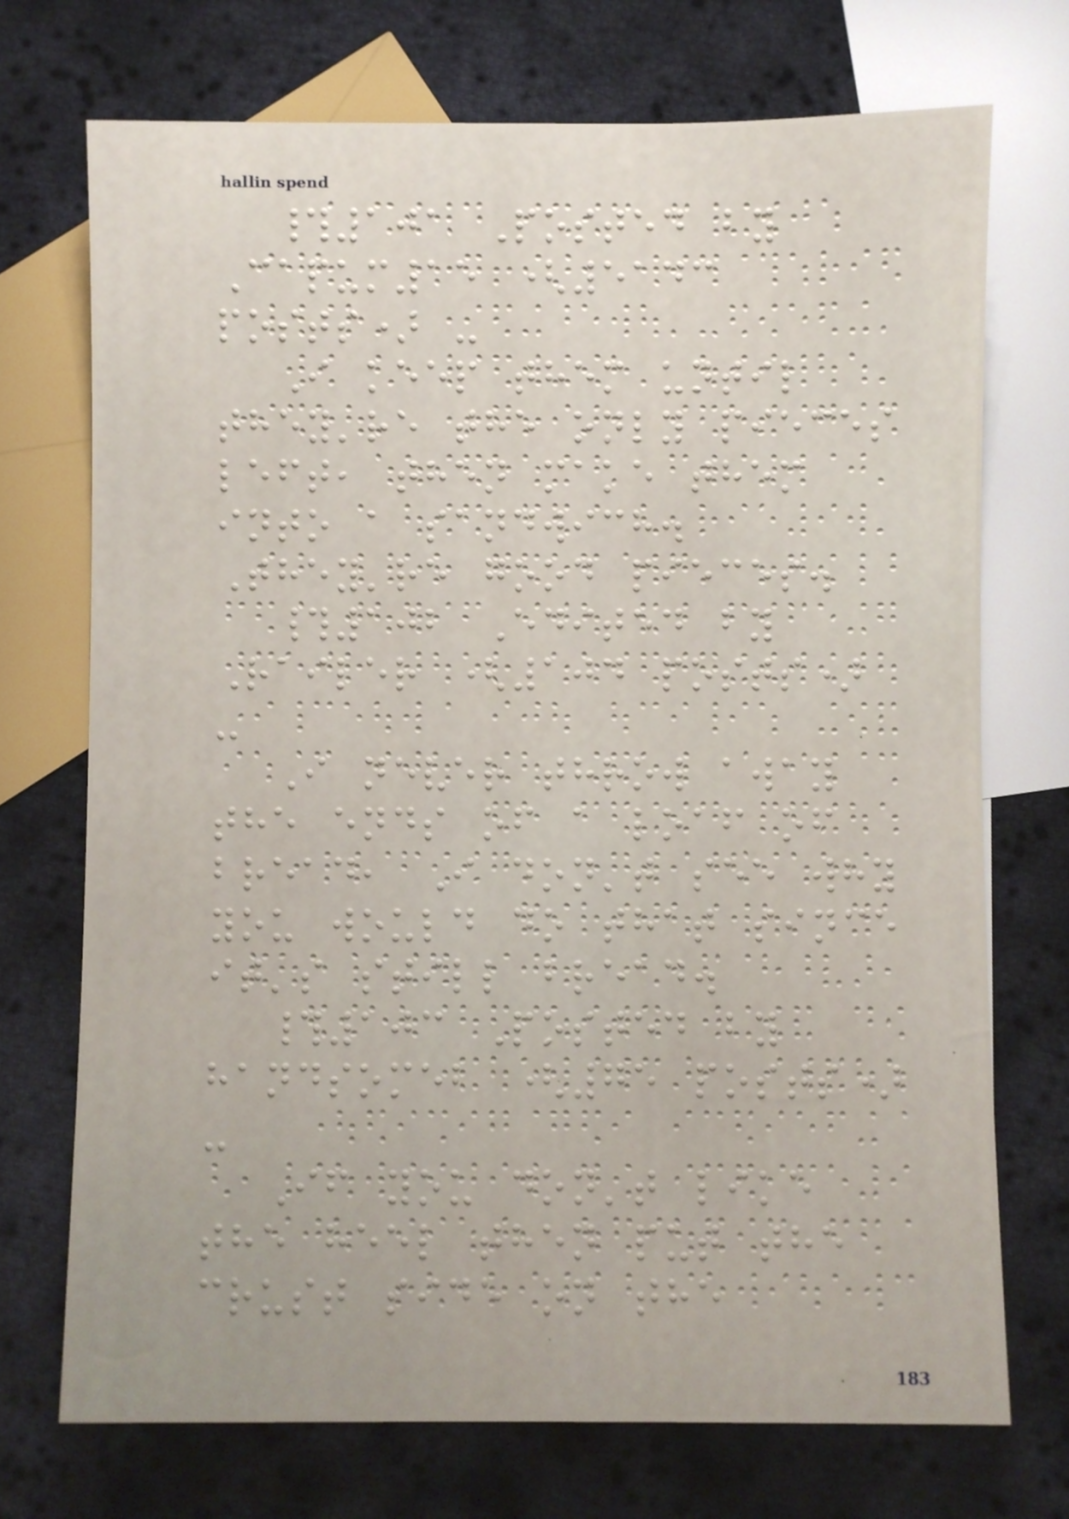#101 Posted by
Capum15 (5143
posts) -
I keep them until
they're the only pieces
left, then make them
into a sandwich.
They're good pieces.
#102 Edited by
Railer (104 posts)
-
I never throw away
the ends of a loaf of
bread, I don't see why
you would do that since
it's still bread.
#103 Posted by
handsomeb (75 posts)
-
If you don't like
the heel then put the
crust side on the
